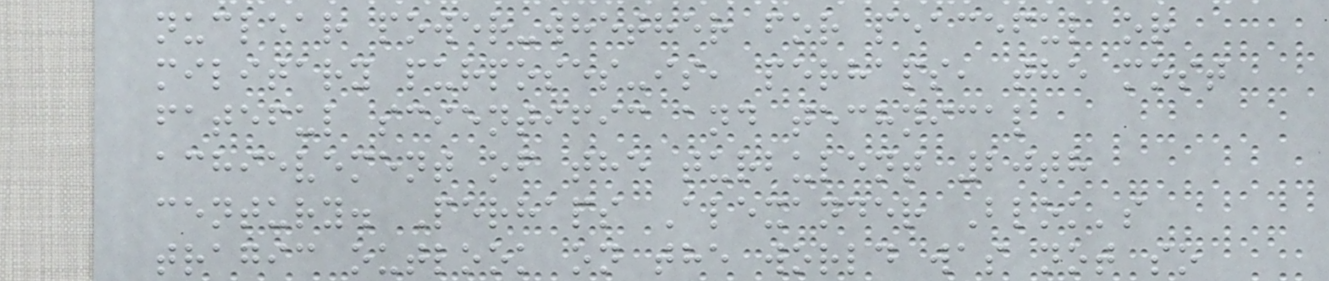nuclear power-whether for peaceful or
military purposes-is, perhaps, the most
fateful scientific and technical
achievement of the turbulent 20th
century. Perhaps Alexander Blok's
tragic outlook on the world was not so
